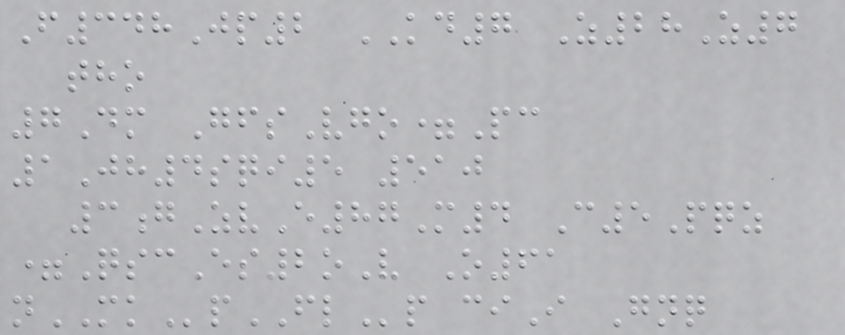F348Jp2 KD7 Z28Z7
tho
7Dm GfsVgo=Pc
1Jh4sqi5 510
3gZvE87M4 C5Pqz
=QscEs2oV O61
nMKpFLp ciI Gnq
